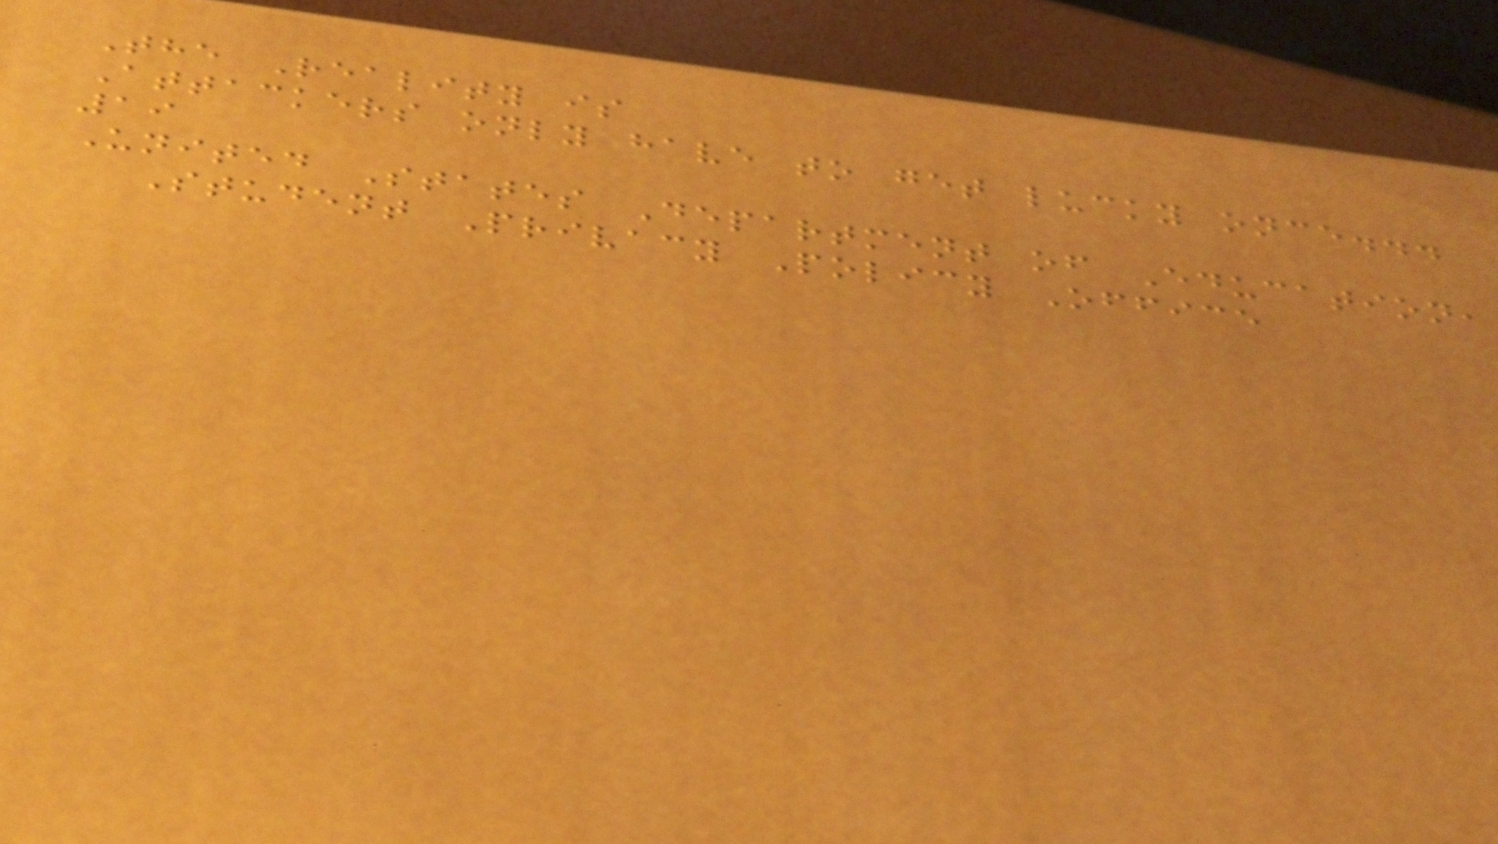The Reality is
Attackers only have to get lucky once...
19
United States Department of Education,
Student Privacy Policy Office
